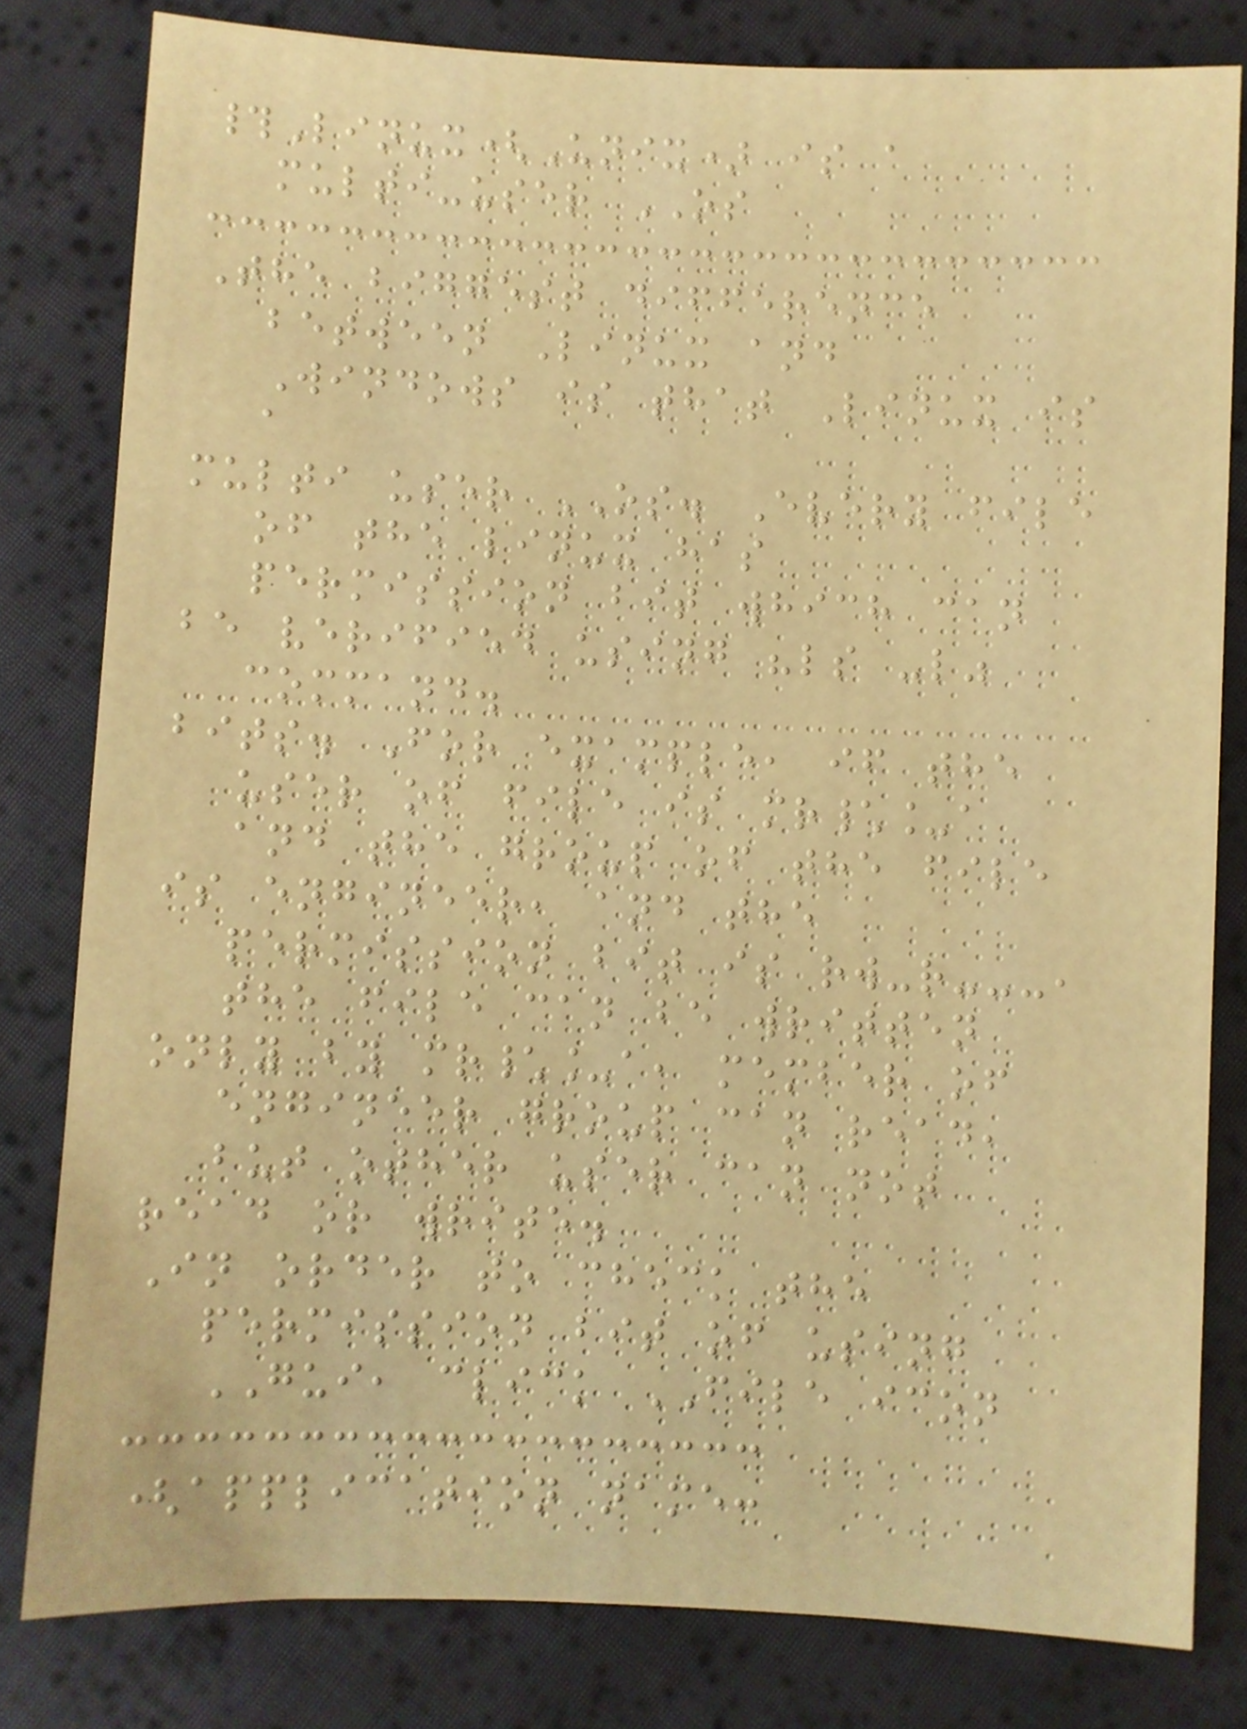#Linux(Unix) is a
multi-user OS
The biggest difference
between Linux and
Windows is that Linux is
a
multi user OS. Every file
of the linux has
permission bit which can
be verified using "ls -l"
command.
bits. For example, if the
user of file is mr\_a
and the group of the file
is engineer, and the
permission bit is rw-r---,
the file can be written
only by mr\_a, member of
engineer group can read,
but other user can not
read or write.
In order to check the
permission bit of using
GUI, click FILE icon
(application name:
